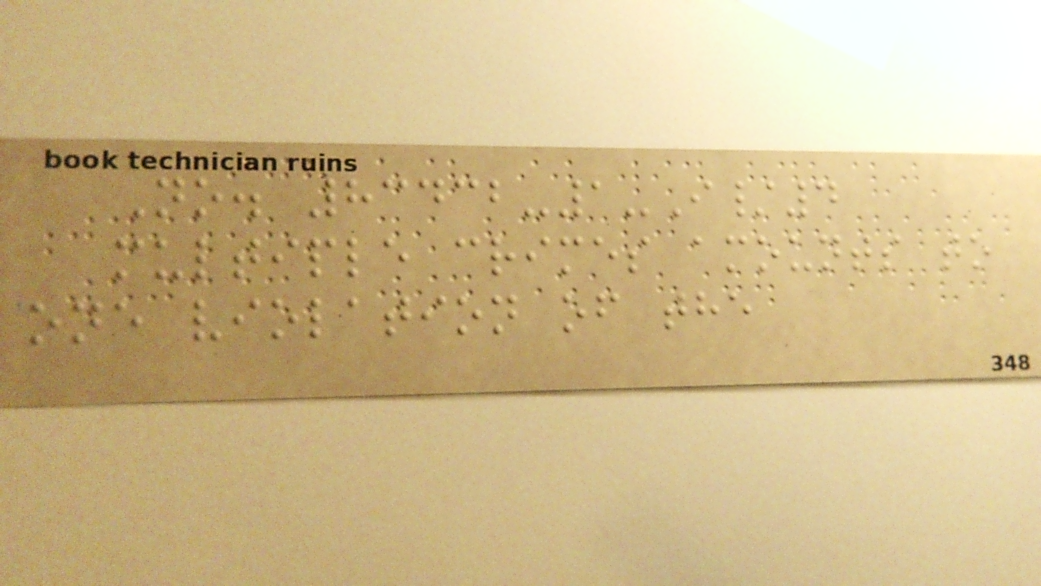No. 83432-1-I/4
multiple crimes amounts to
one violation of the
